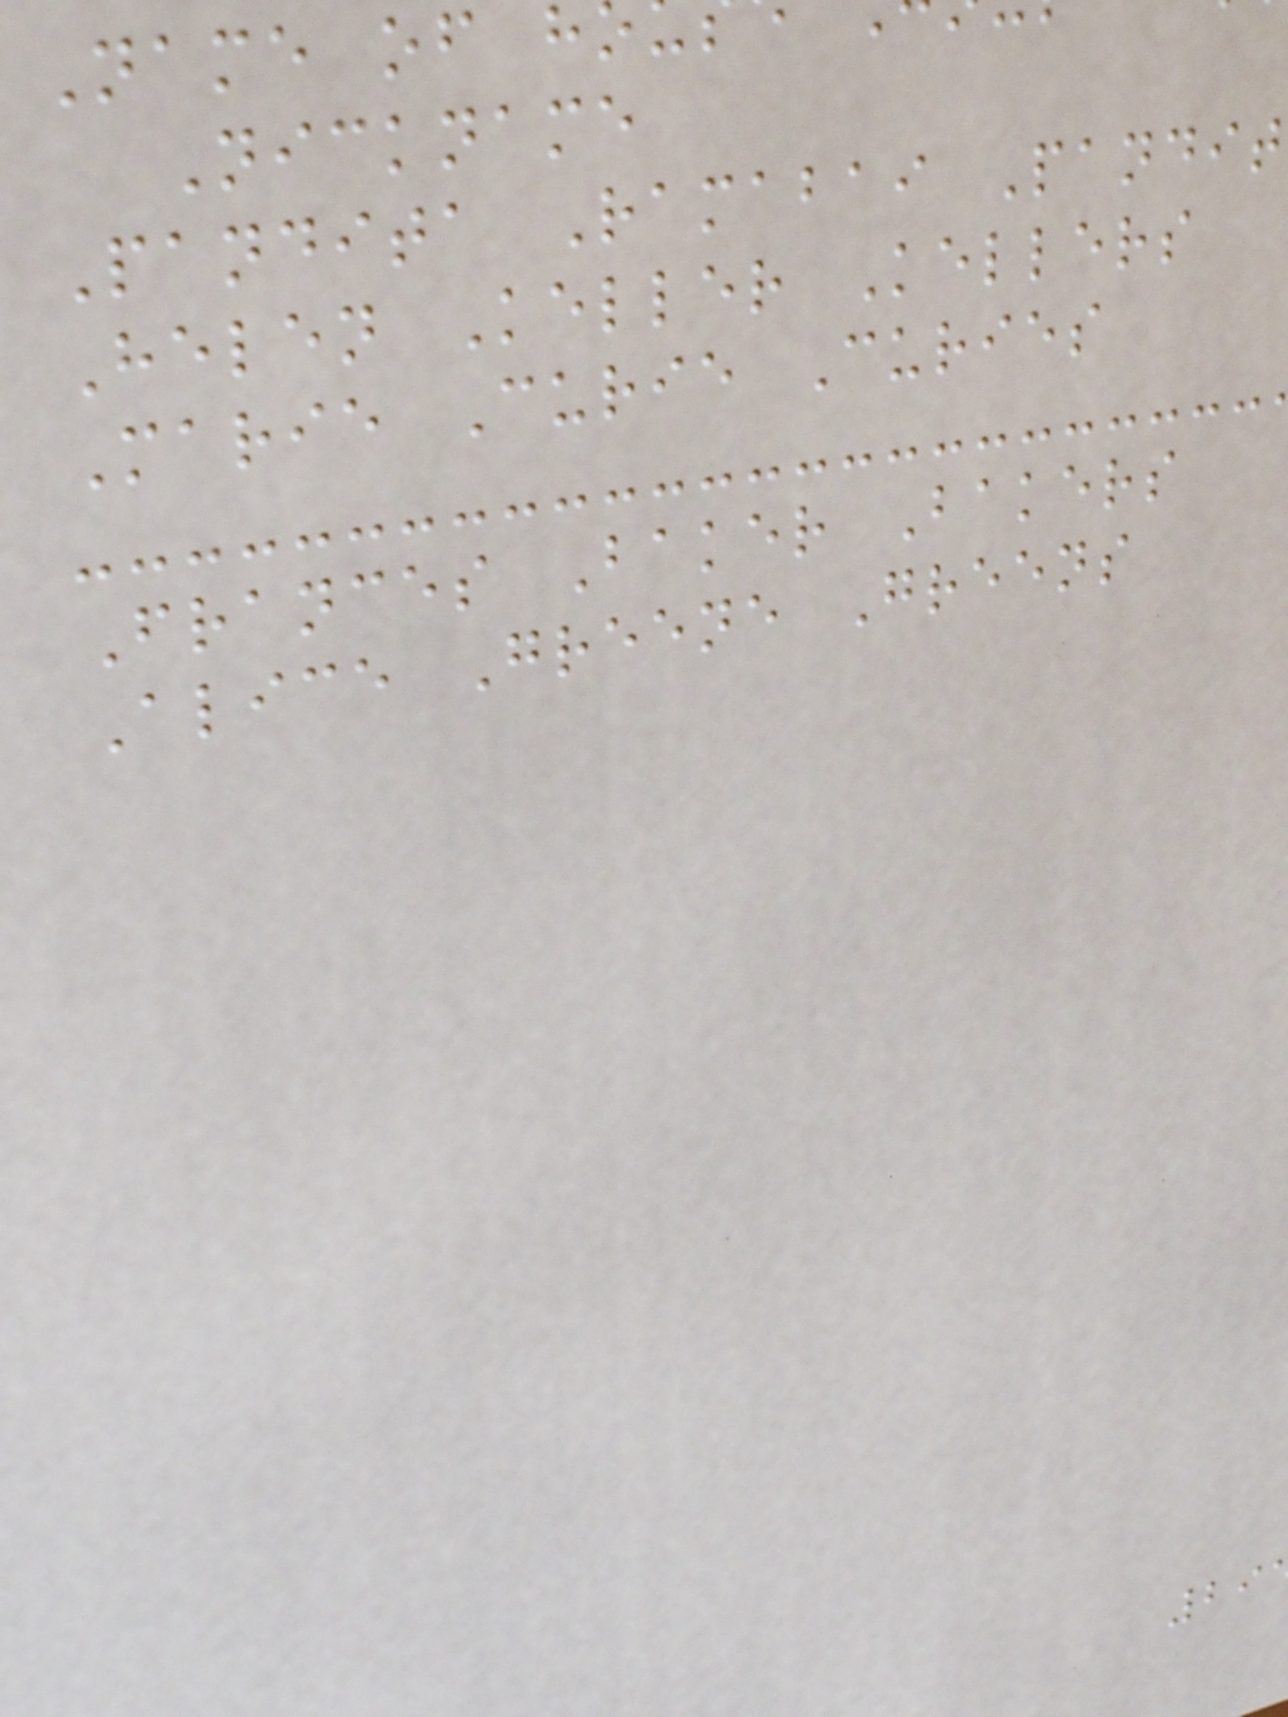Name of h
Nickname
Pandita Ramabai Pandit
Helen Keller Kellers
Marie Curie Curies
Frances Baker Bakers
Alice Greene Greens
